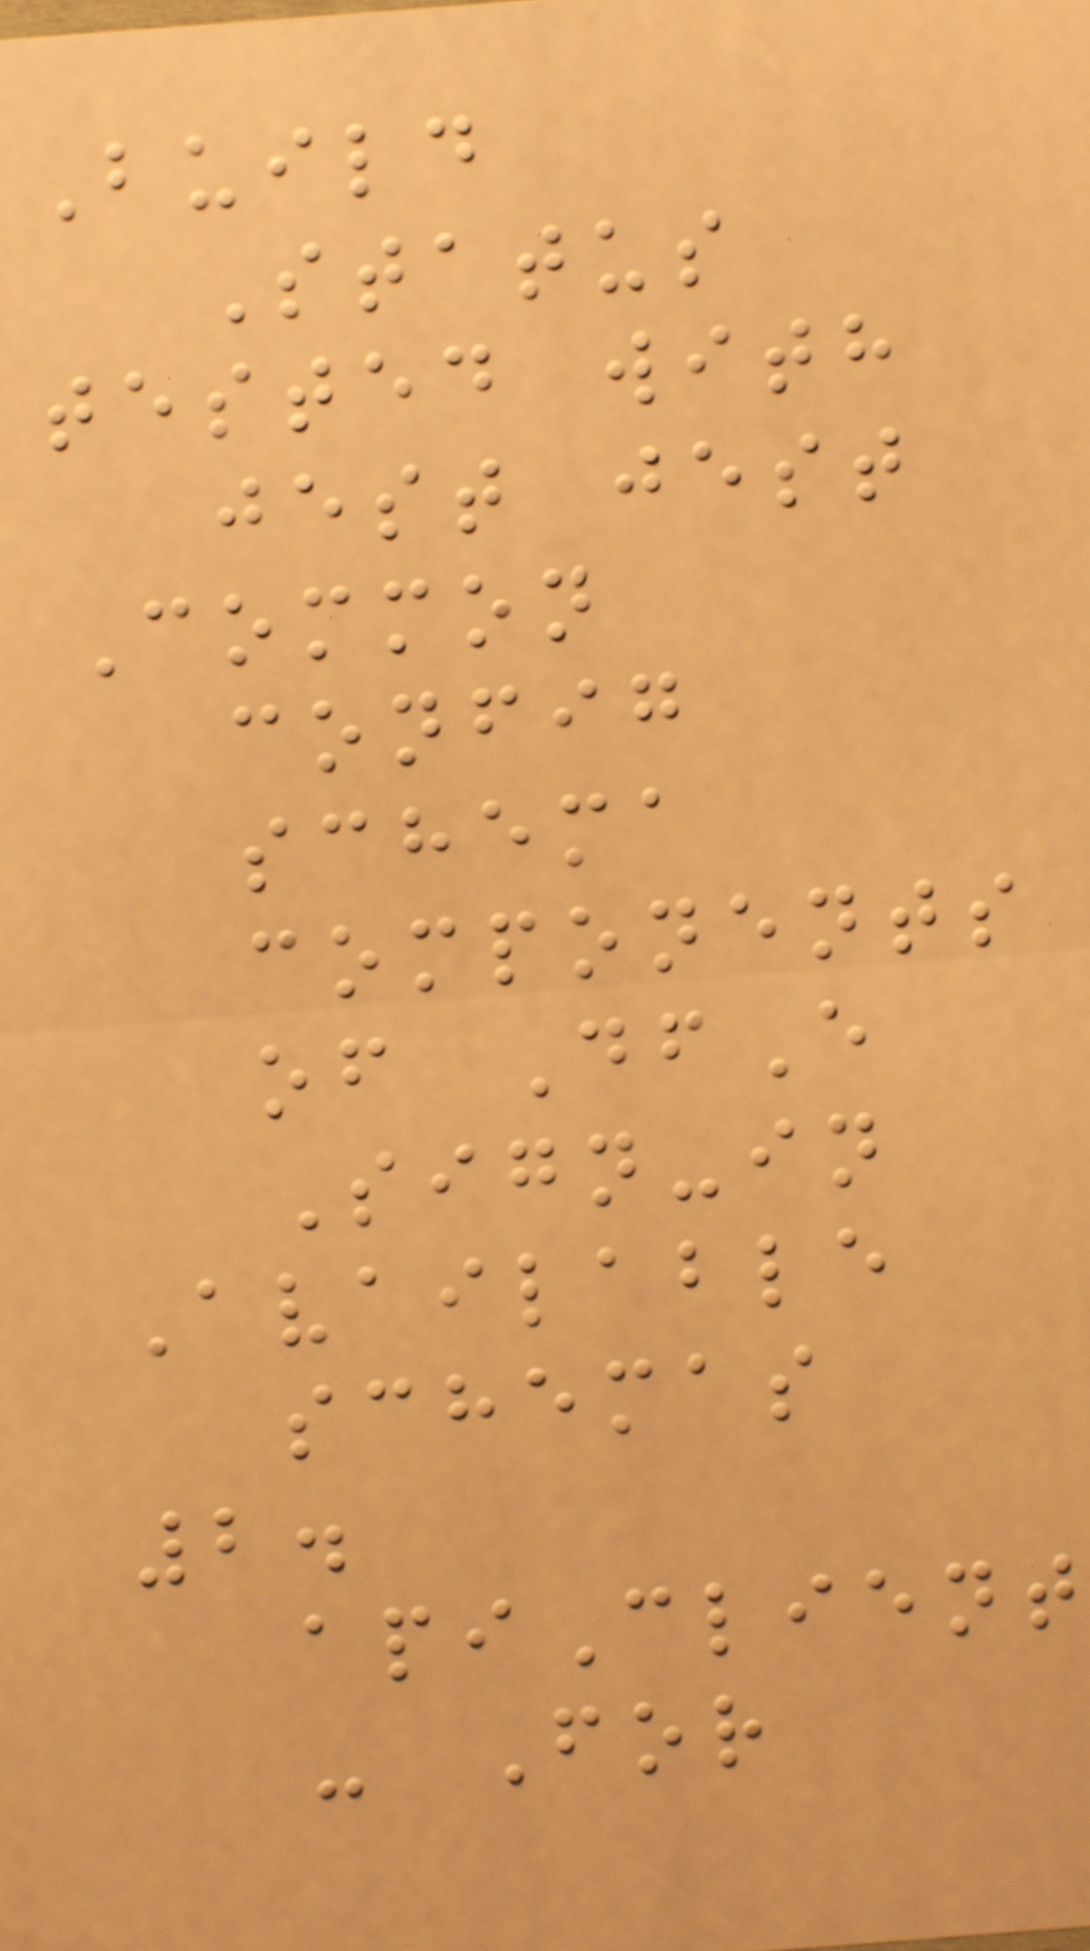Build
Status
tested with
jest jest
Common
config
schema
components
of DfE
Sign-in
Available
schemas
2.
apiClient
- For
